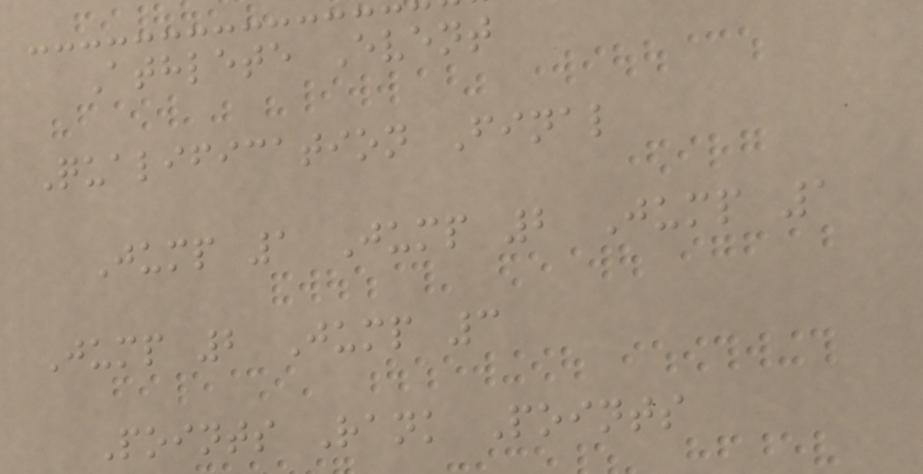Athlete Event
Qualification Final
Jump 1 Jump 2 Jump 1
Jump 2 Jump 3
Points Rank Points
